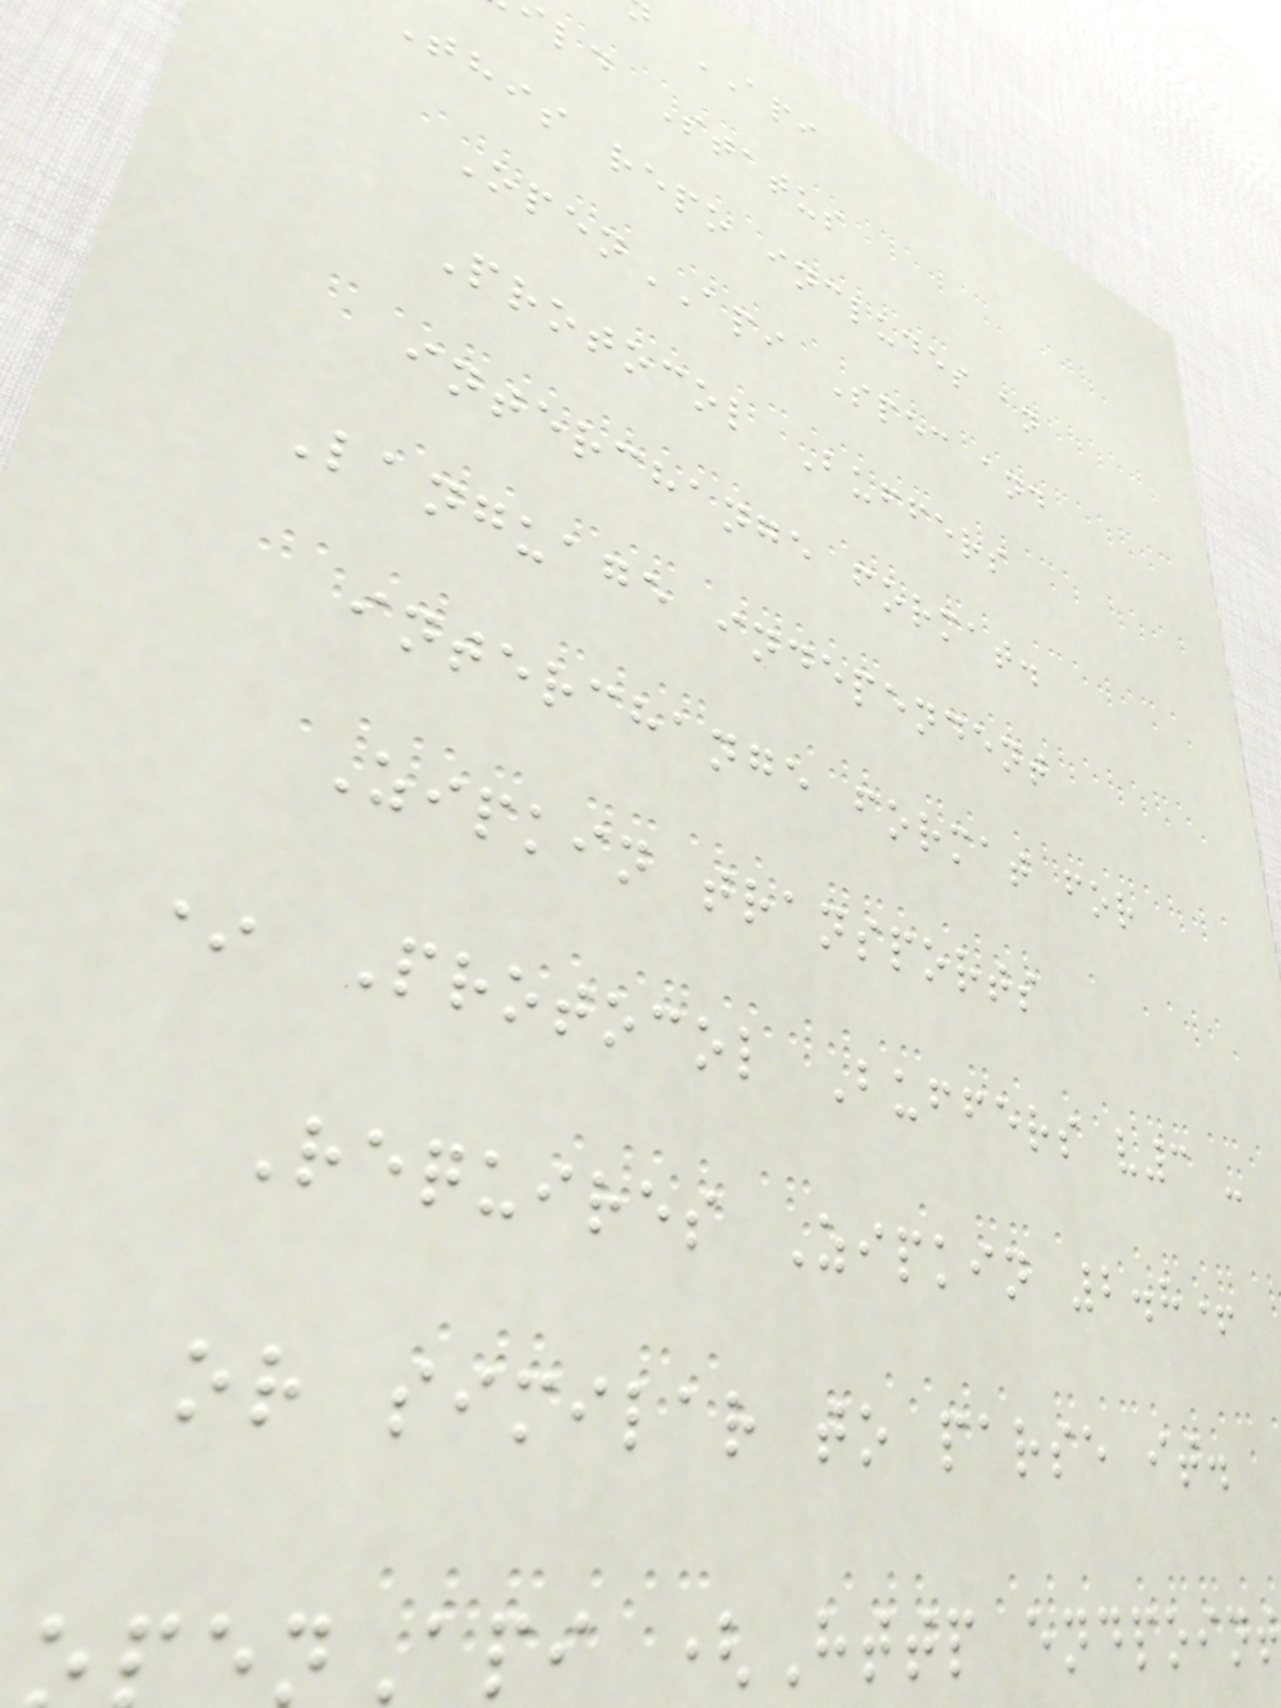API
ld Status
this repo includes an
OpenAPI Spec and
Protocol Buffers
interchange format.
Language independent
interchange format for
Zipkin transports
* Protocol Buffers v3 -
Requires Zipkin 2.8+
or similar to parse it.
nApi (Http endpoint
